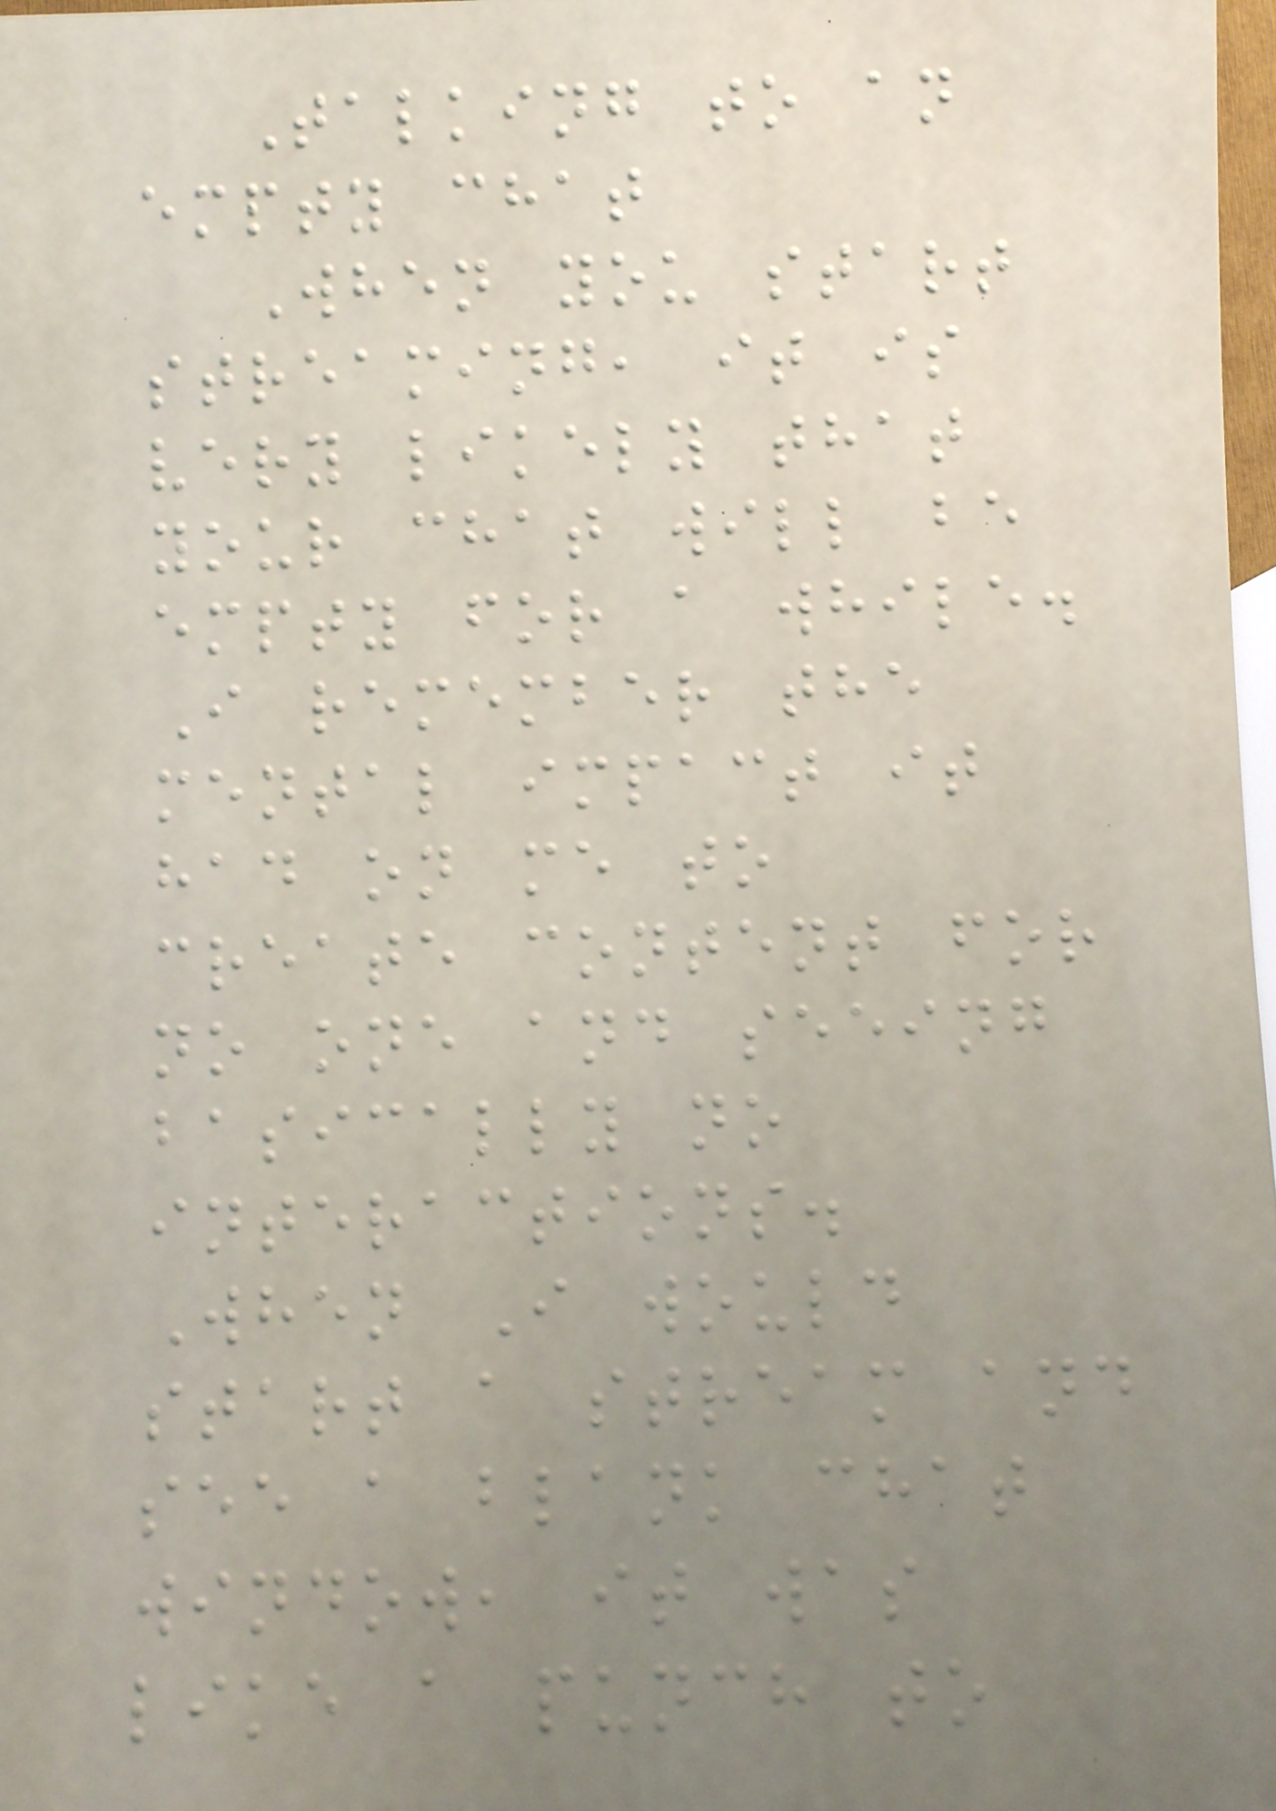Talking to an
empty chat
When you start
streaming, it is
very likely that
your chat will be
empty for a while.
I remember the
mental impact it
had on me to
create content for
no one and seeing
basically no
interactions.
When I would
start a stream and
see a blank chat
window, it was
like a punch to
